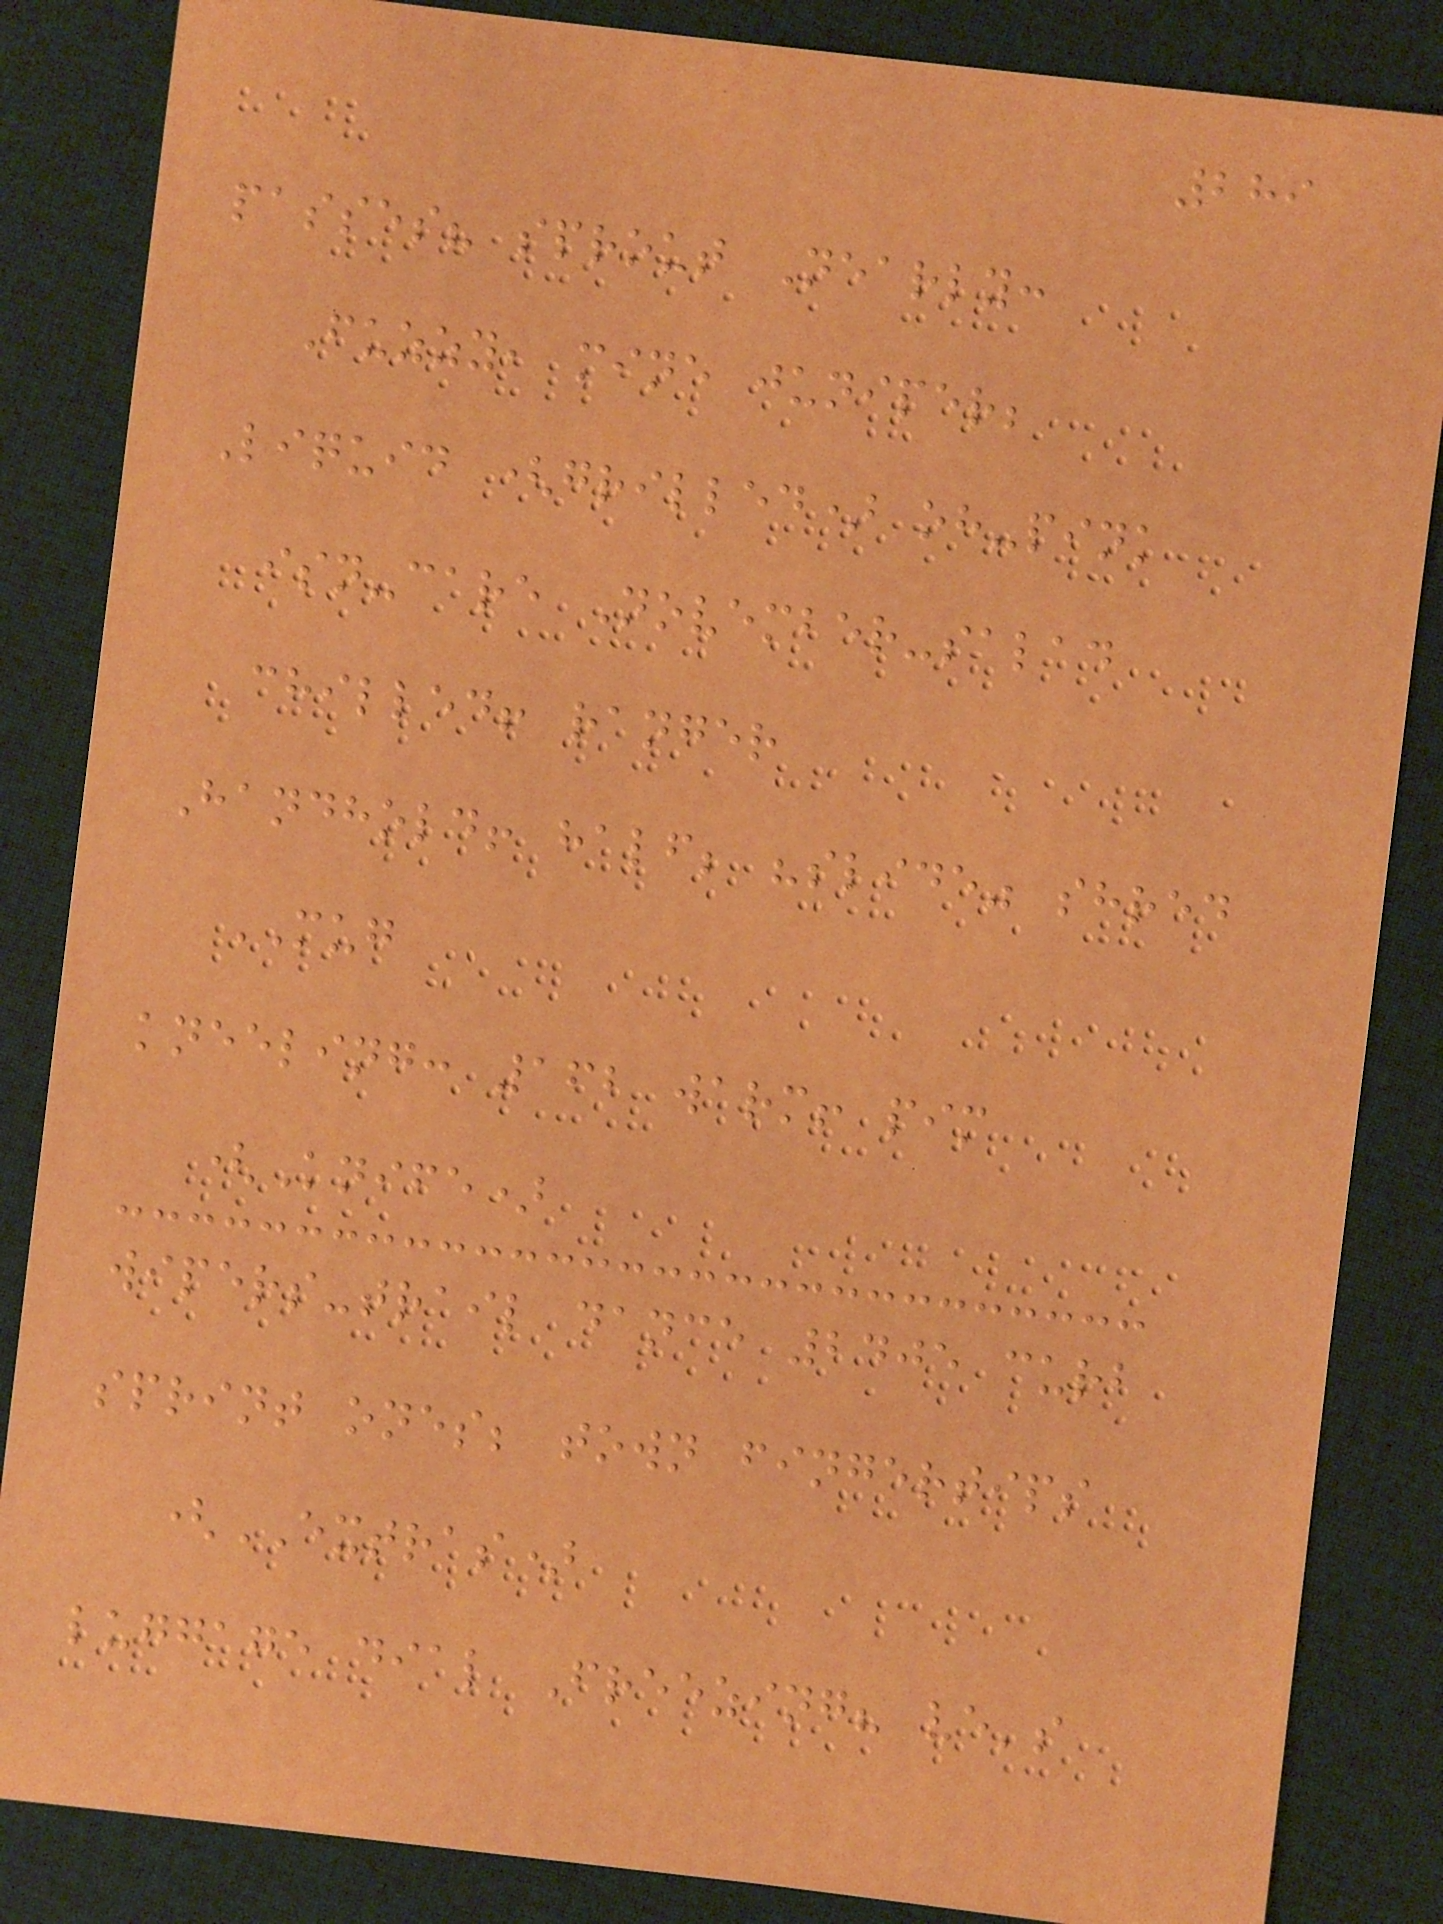289
passes? sprout Nearly:
Fuzzy, mine juniper;
Liquid (grilled) oh-pink
isn-care November-salad
chilled! ranger
Handhold! half; "slide" shred
MUG
kneeling: 162 warm! pim
(Knife)
wipers-trail dance 2405 curb
sprint ones; town fingertips
(EXTRAS)
luggage dial Freezing? ve's
